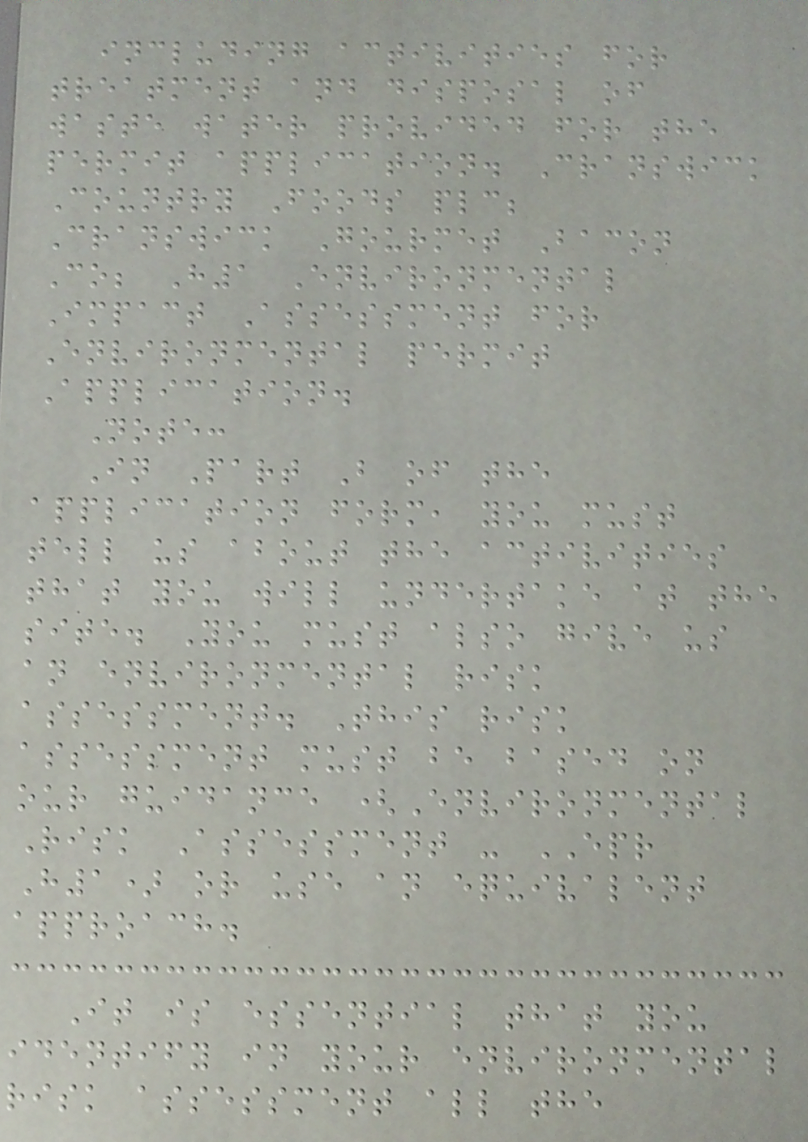including activities for
treatment and disposal of
waste water provided for the
permit application. Cranswick
Country Foods plc;
Cranswick Gourmet Bacon
Co; H1 Environmental
Impact Assessment for
Environmental permit
Application.
Note:
In Part B of the
application form, you must
tell us about the activities
that you will undertake at the
site. You must also give us
an environmental risk
assessment. This risk
assessment must be based on
our guidance (Environmental
Risk Assessment - EPR
H1) or use an equivalent
approach.
It is essential that you
identify in your environmental
risk assessment all the
